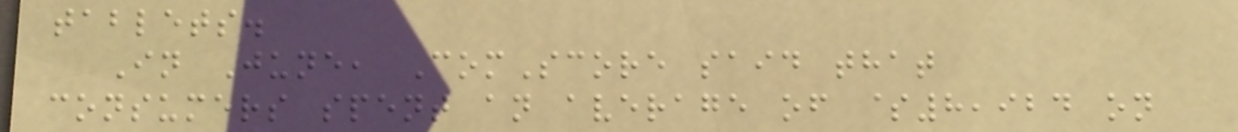tablets.
In June, ComScore said that
consumers spent an average of $8,924 on
